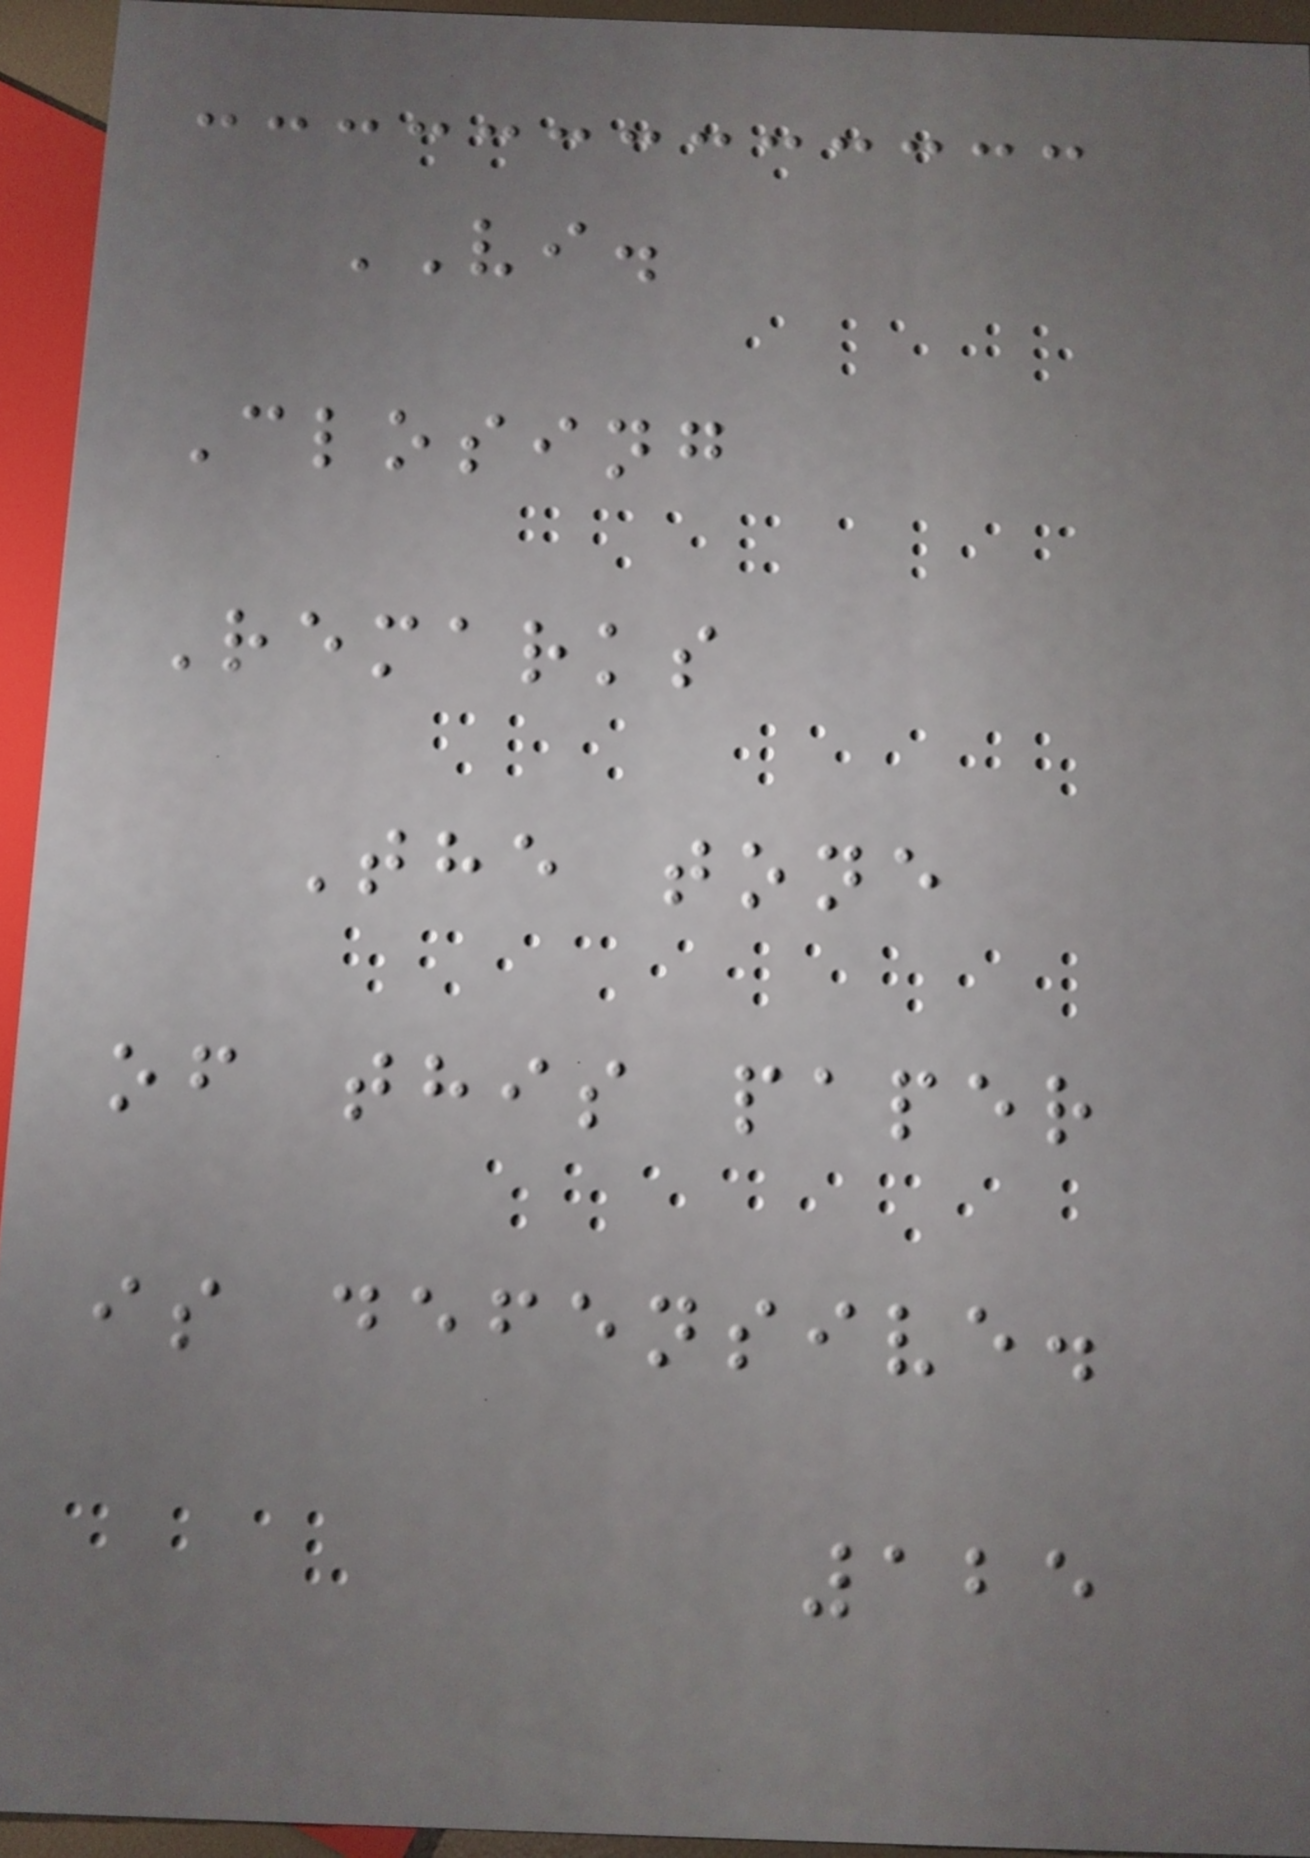VI.
Closing
Remarks
The tone
of this paper
is defensive.
125
